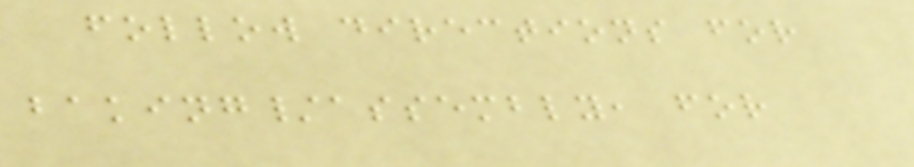follow directions for
baking/assembly, for
